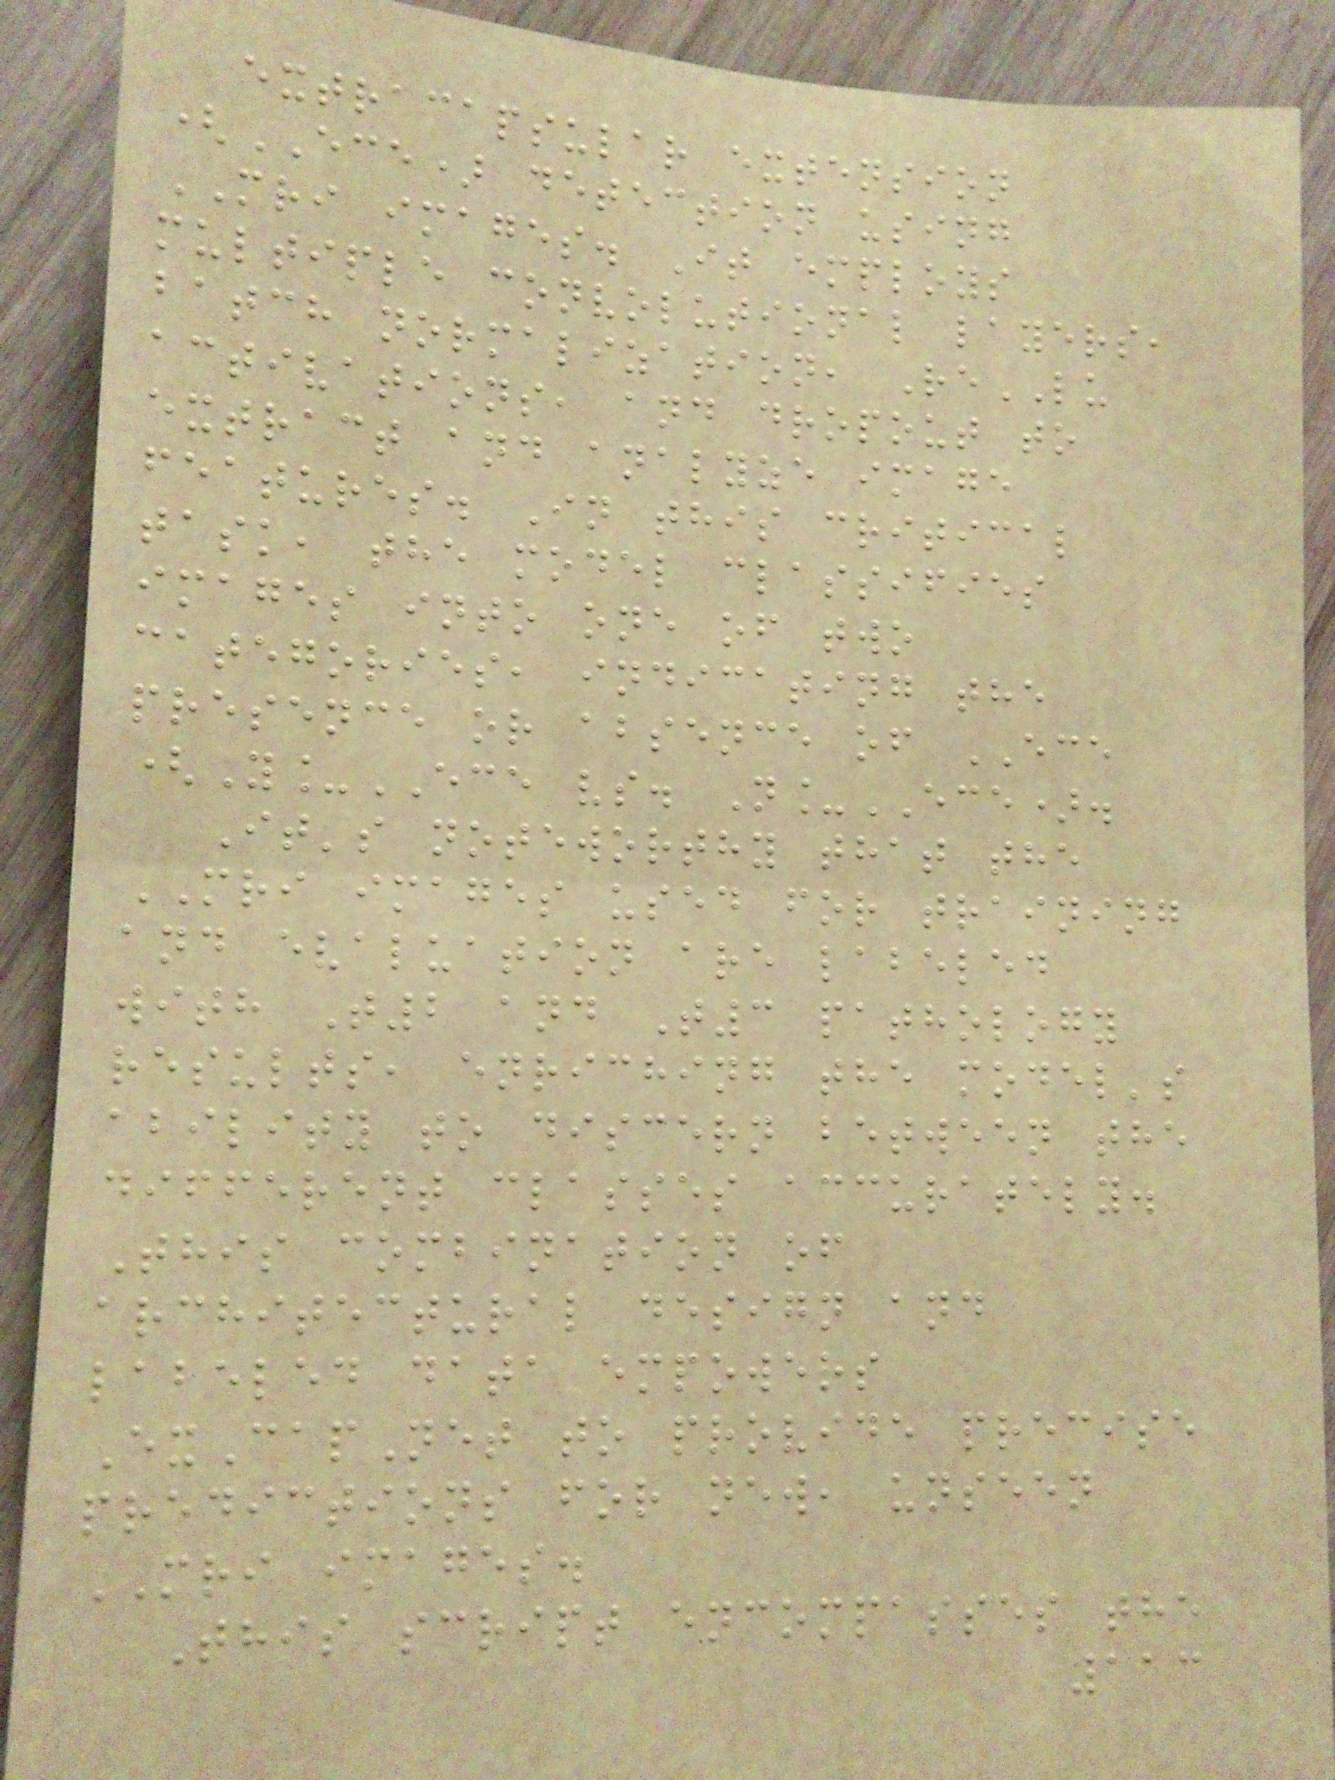extracapsular extension
(ECE) detection using
MRI images. It employs
multiple convolutional layers,
batch normalization, ReLU
activations, and dropout to
extract and analyze image
features. In this critical
task, the model classifies
images into one of two
categories, indicating the
presence or absence of ECE
(Y_ECE vs. N_ECE).
It's noteworthy that the
MRI images used for training
and evaluation are labeled
with T2 and T3 pathology
results, enriching the model's
ability to discern between the
different classes accurately.
This combination of
architectural design and
labeled data empowers
ExCapNet to provide precise
predictions for new, unseen
MRI images.
This script encompasses the
113
